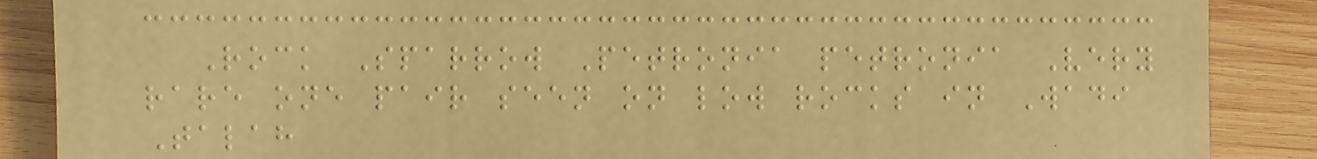Rock Sparrow Petronia petronia Very
rare one pair seen on low rocks in Wadi
Talah
